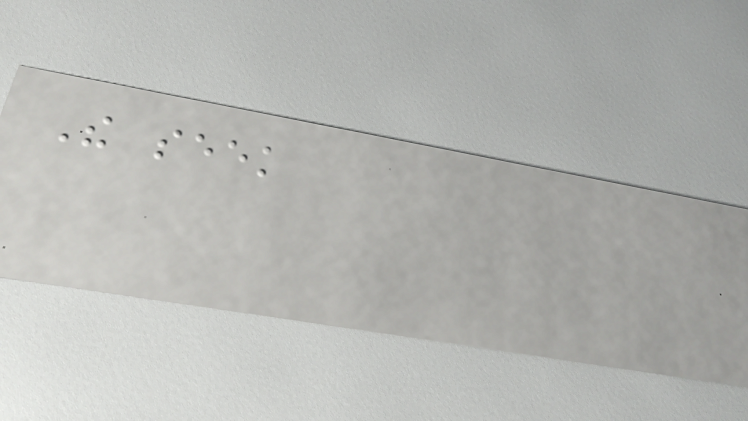The seek
